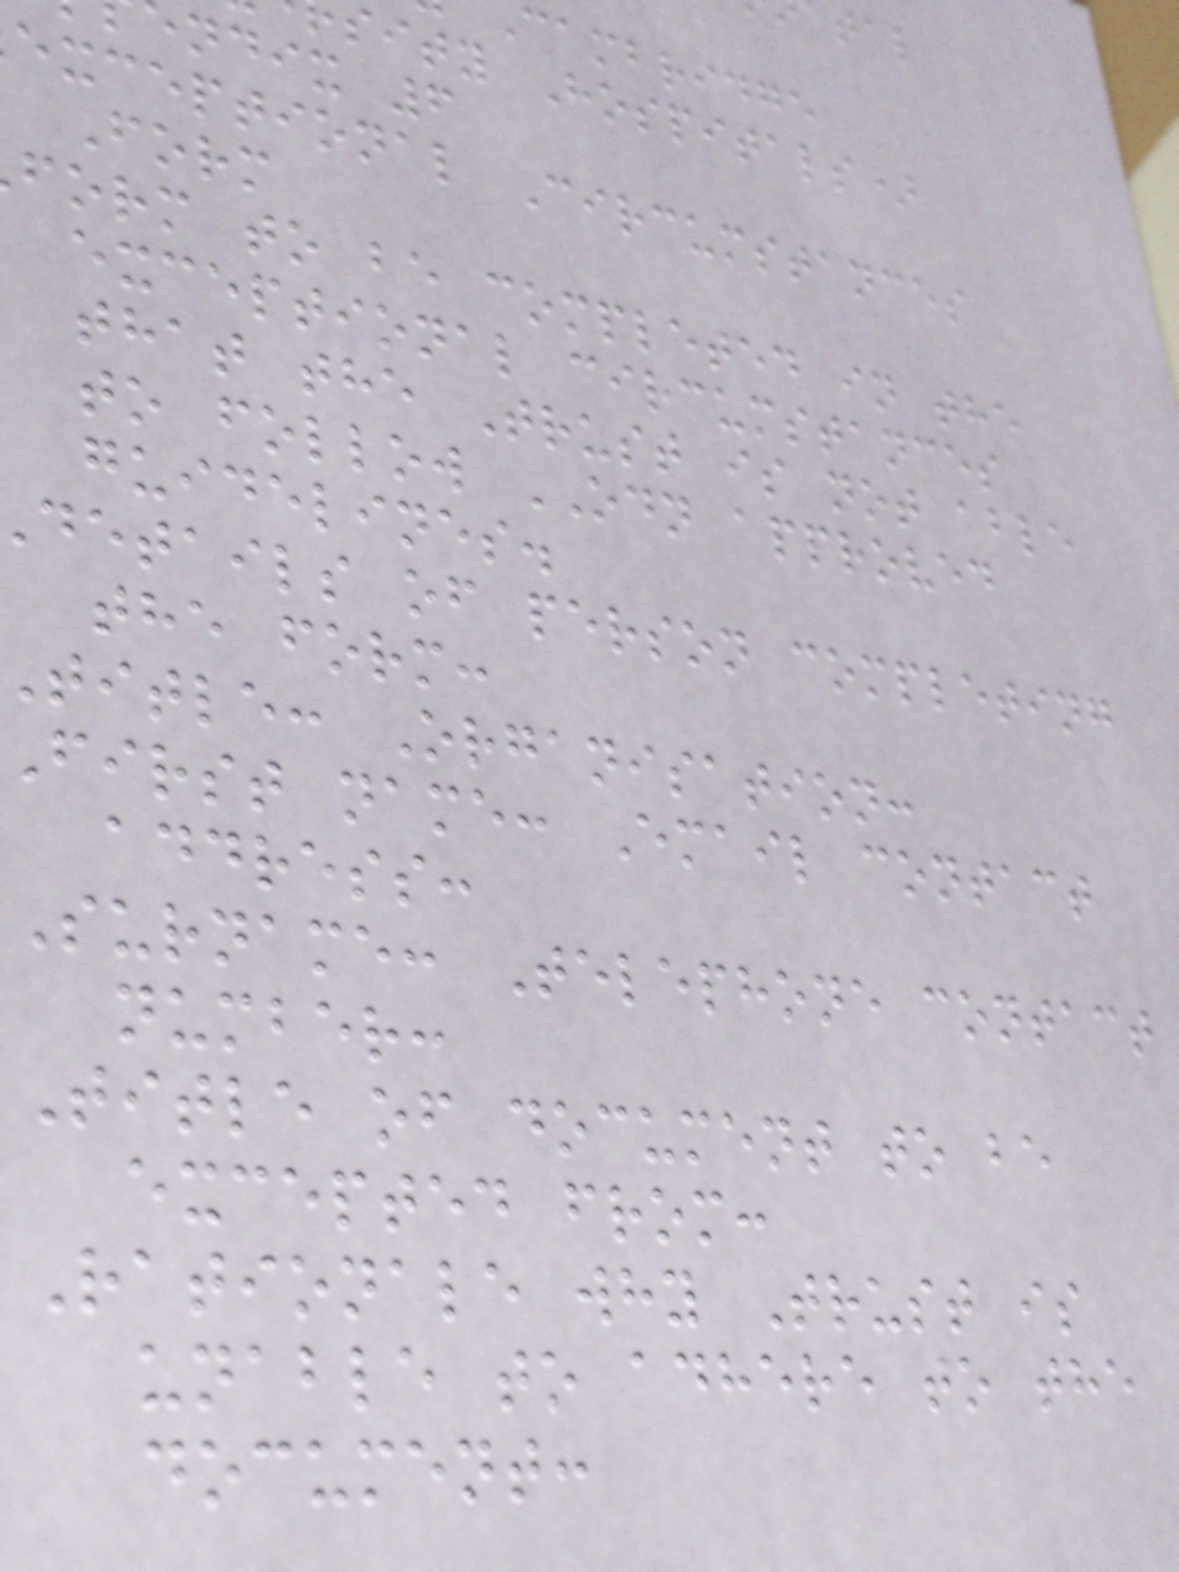cambridge
sity Hospitals)
ndix 6
exceptional Circumstances
Form
form to be completed in the
exceptional circumstances
that the Trust is not able
to follow ODN approved
guidelines.
details of person completing
the form:
title: Organisation:
first name: Email contact
address:
Surname: Telephone contact
number:
Title of document to be
excepted from:
Rationale why Trust is
unable to adhere to the
document:
